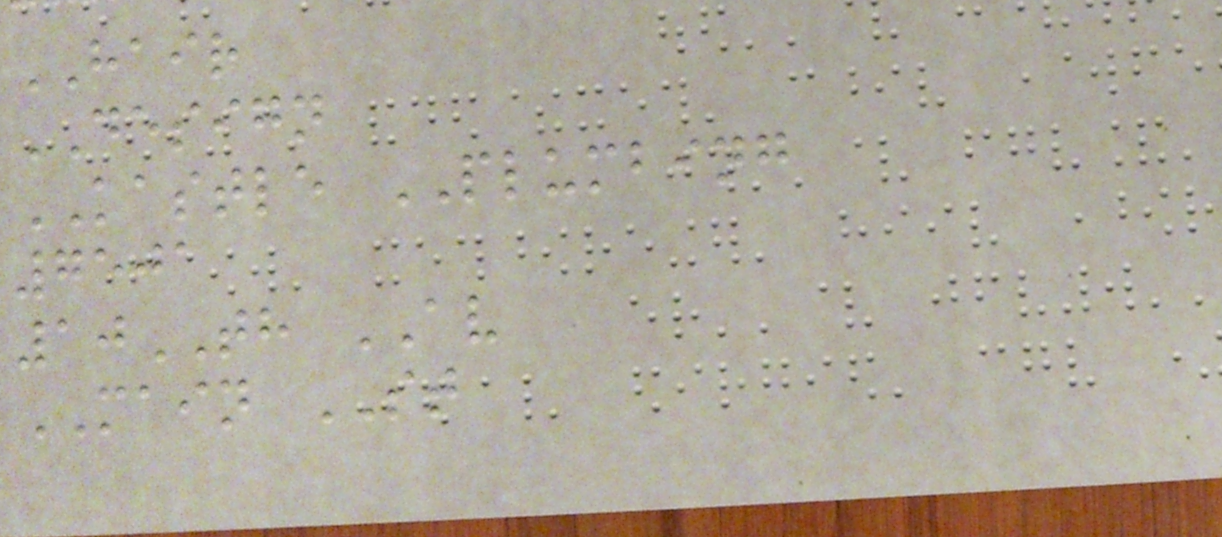HAIR
DESIGN
KASTLE PLUMBING
7501
10TH AV
MAIN ST
